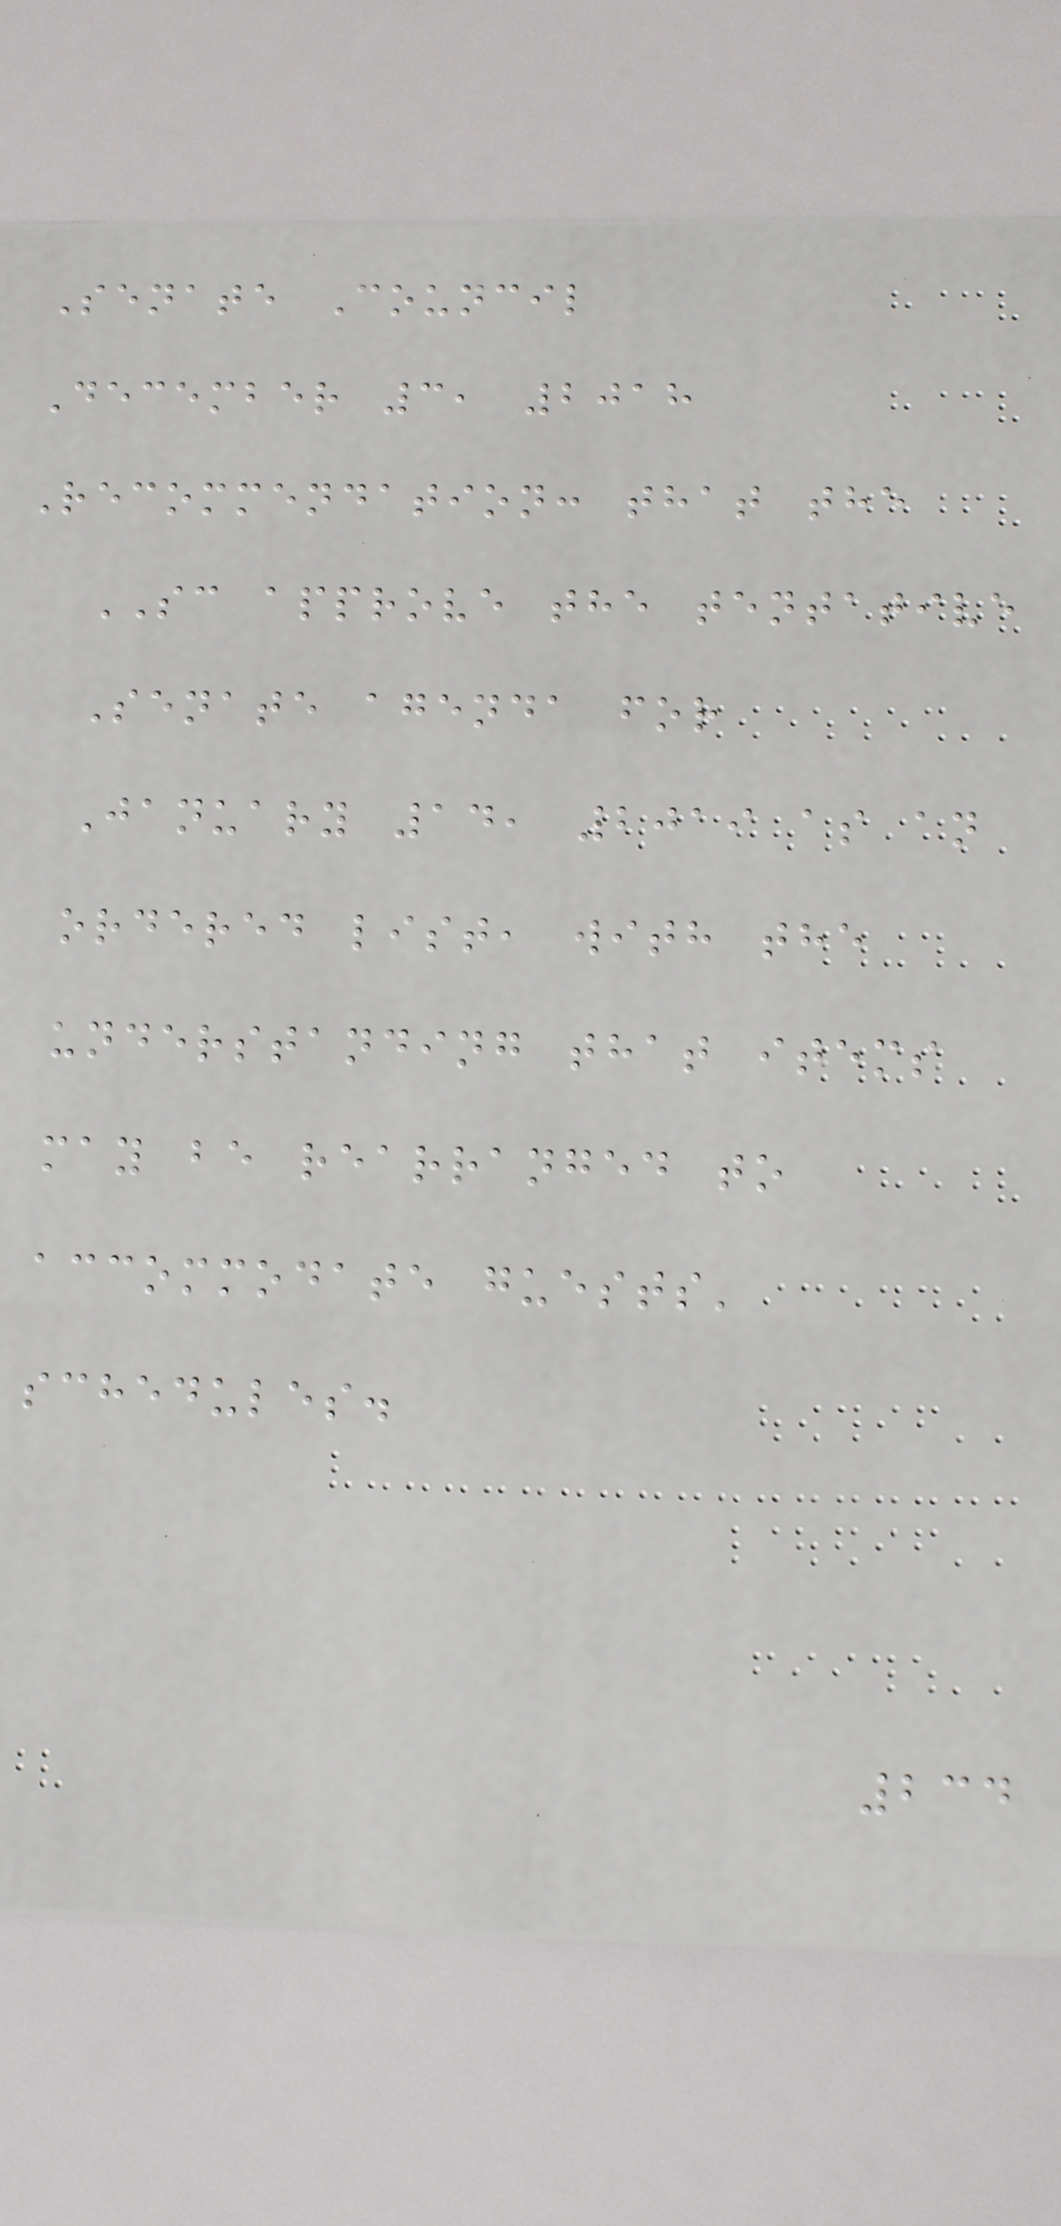Senate Council
December 3, 2018
Recommendation: that the
SC approve the tentative
Senate agenda for
January 14, 2019 as an
ordered list, with the
understanding that items
may be rearranged to
accommodate guests'
schedules.
234
